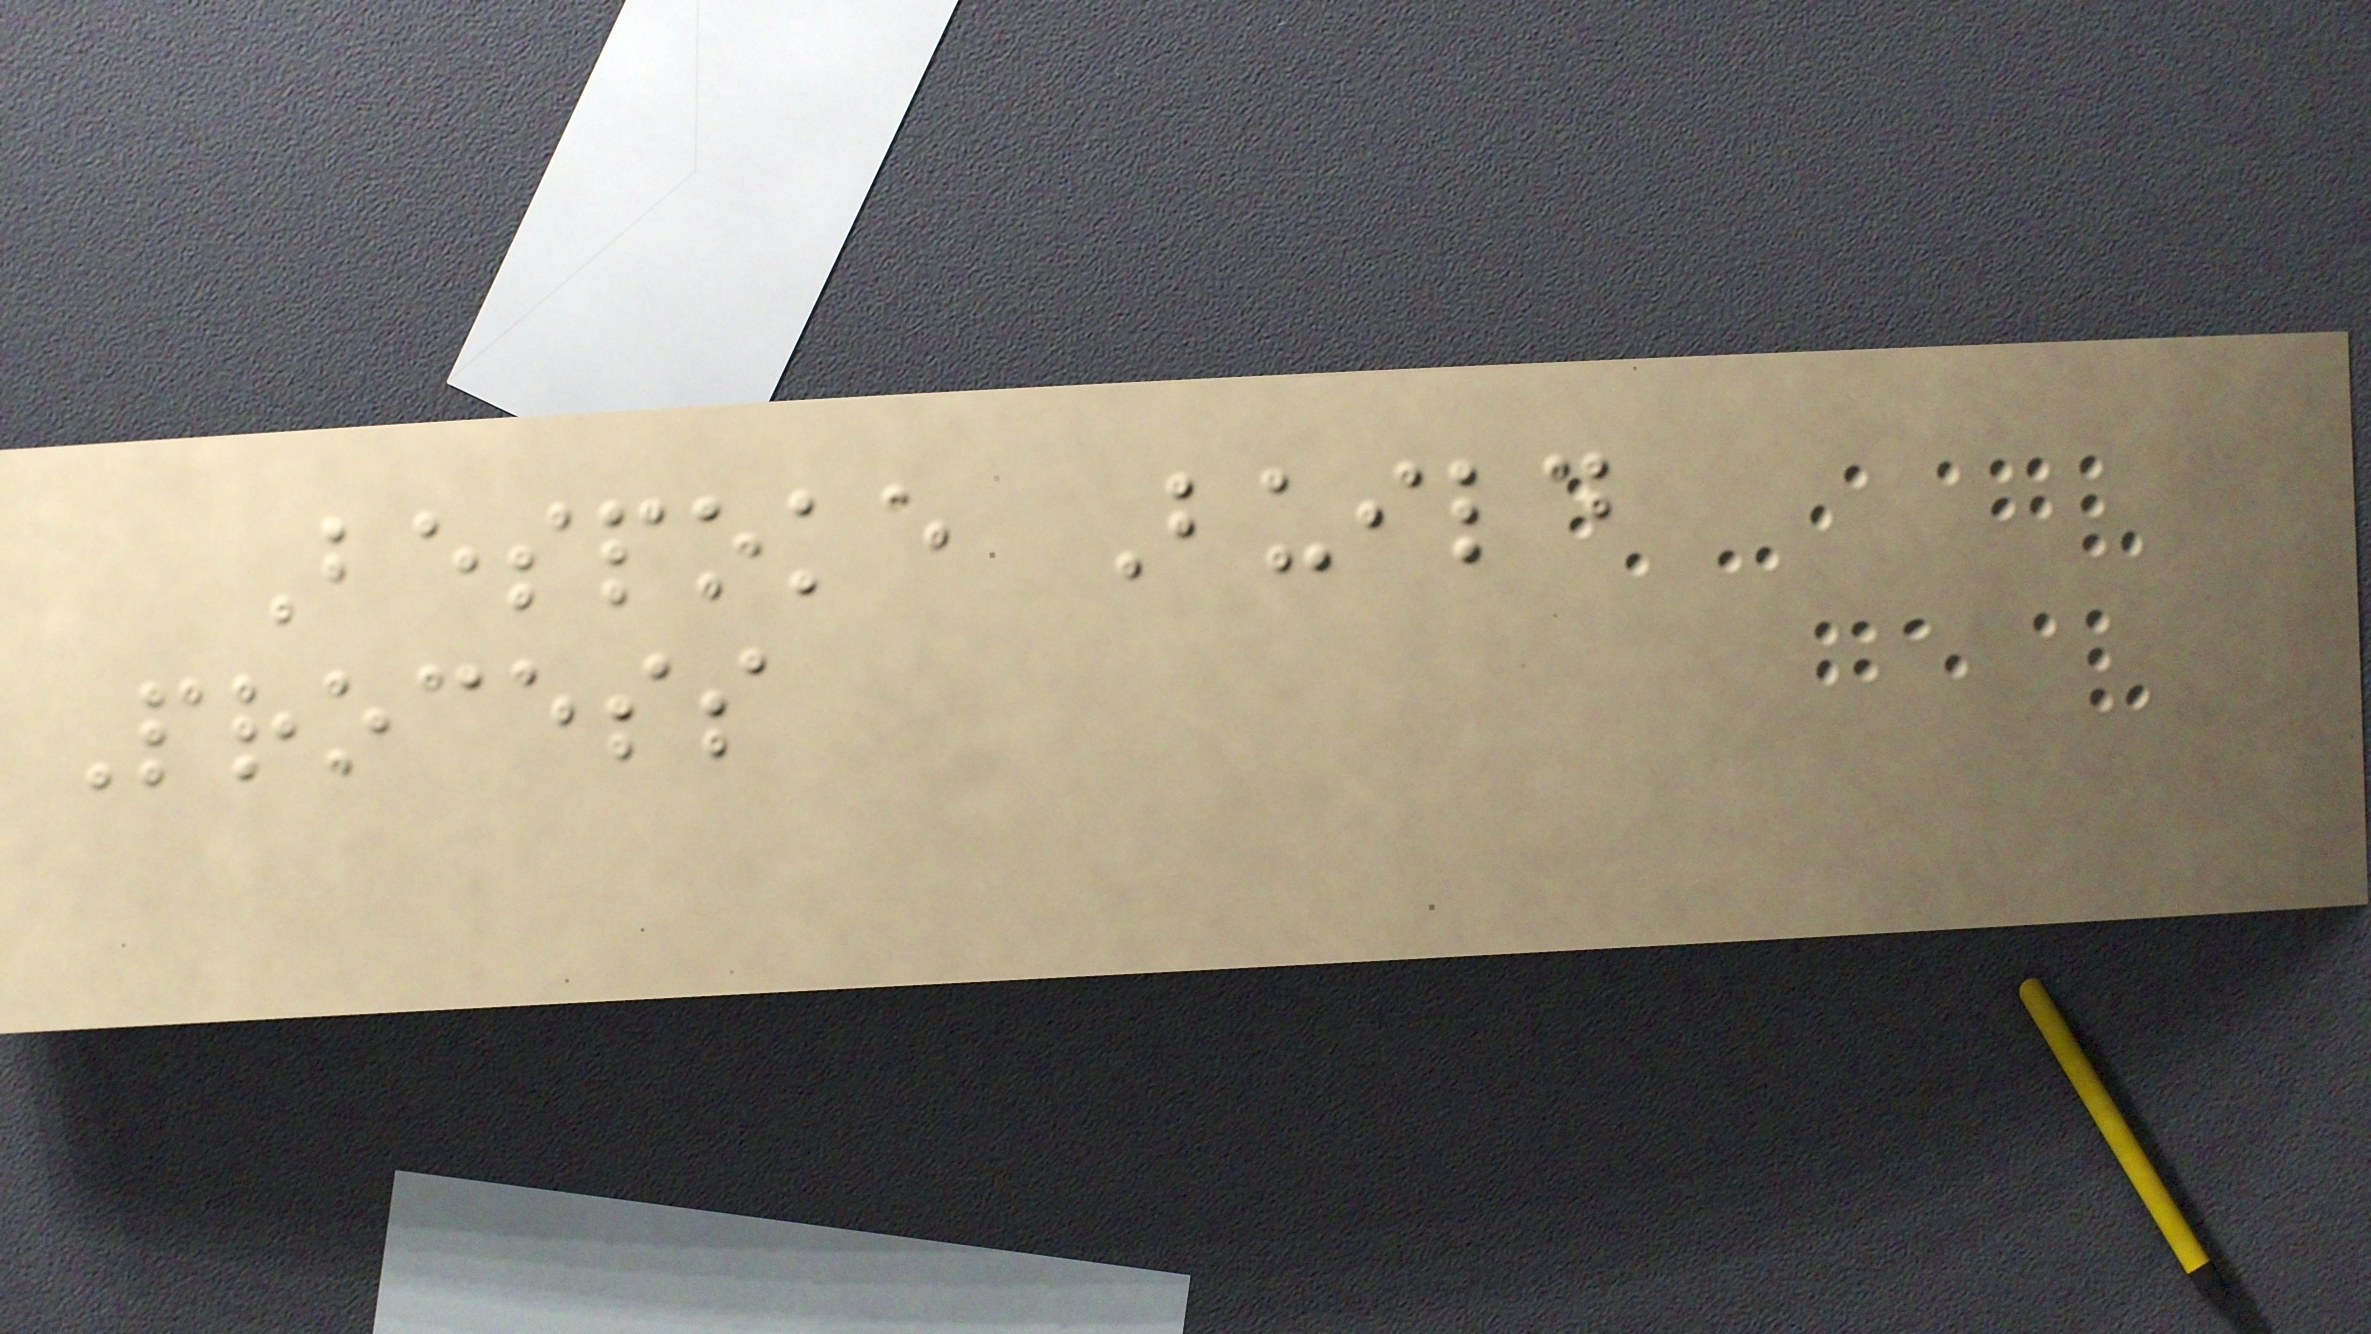Bespoke Build
Process
